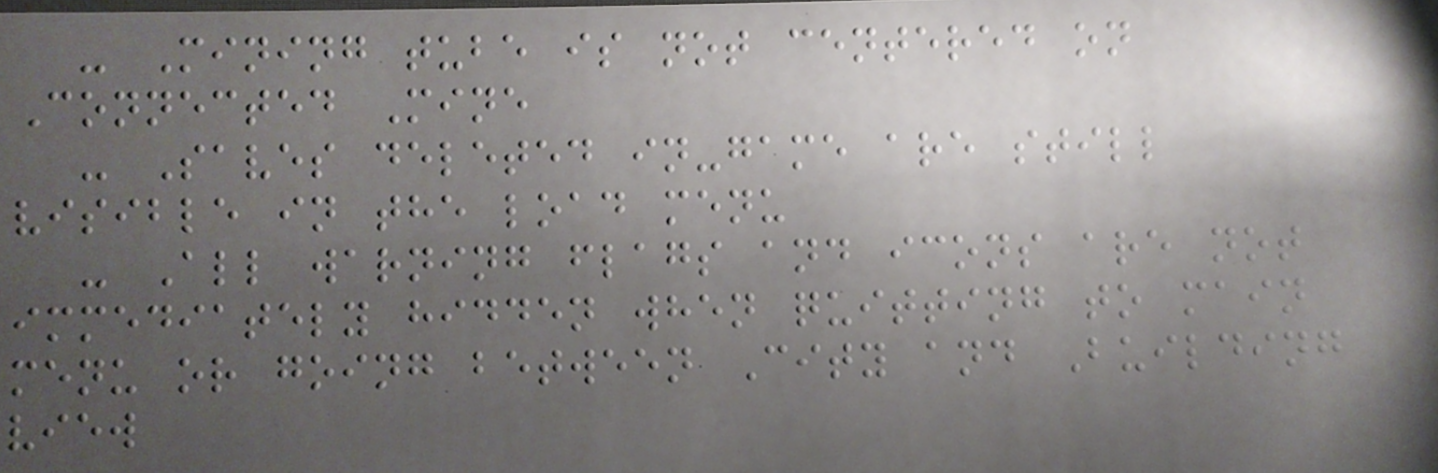- Mining tube is not centered on
Connected Mine
- Saves deleted in-game are still
visible in the load menu
- All warning flags and icons are not
immediately hidden when quitting to main
menu or going between City and Building
view
